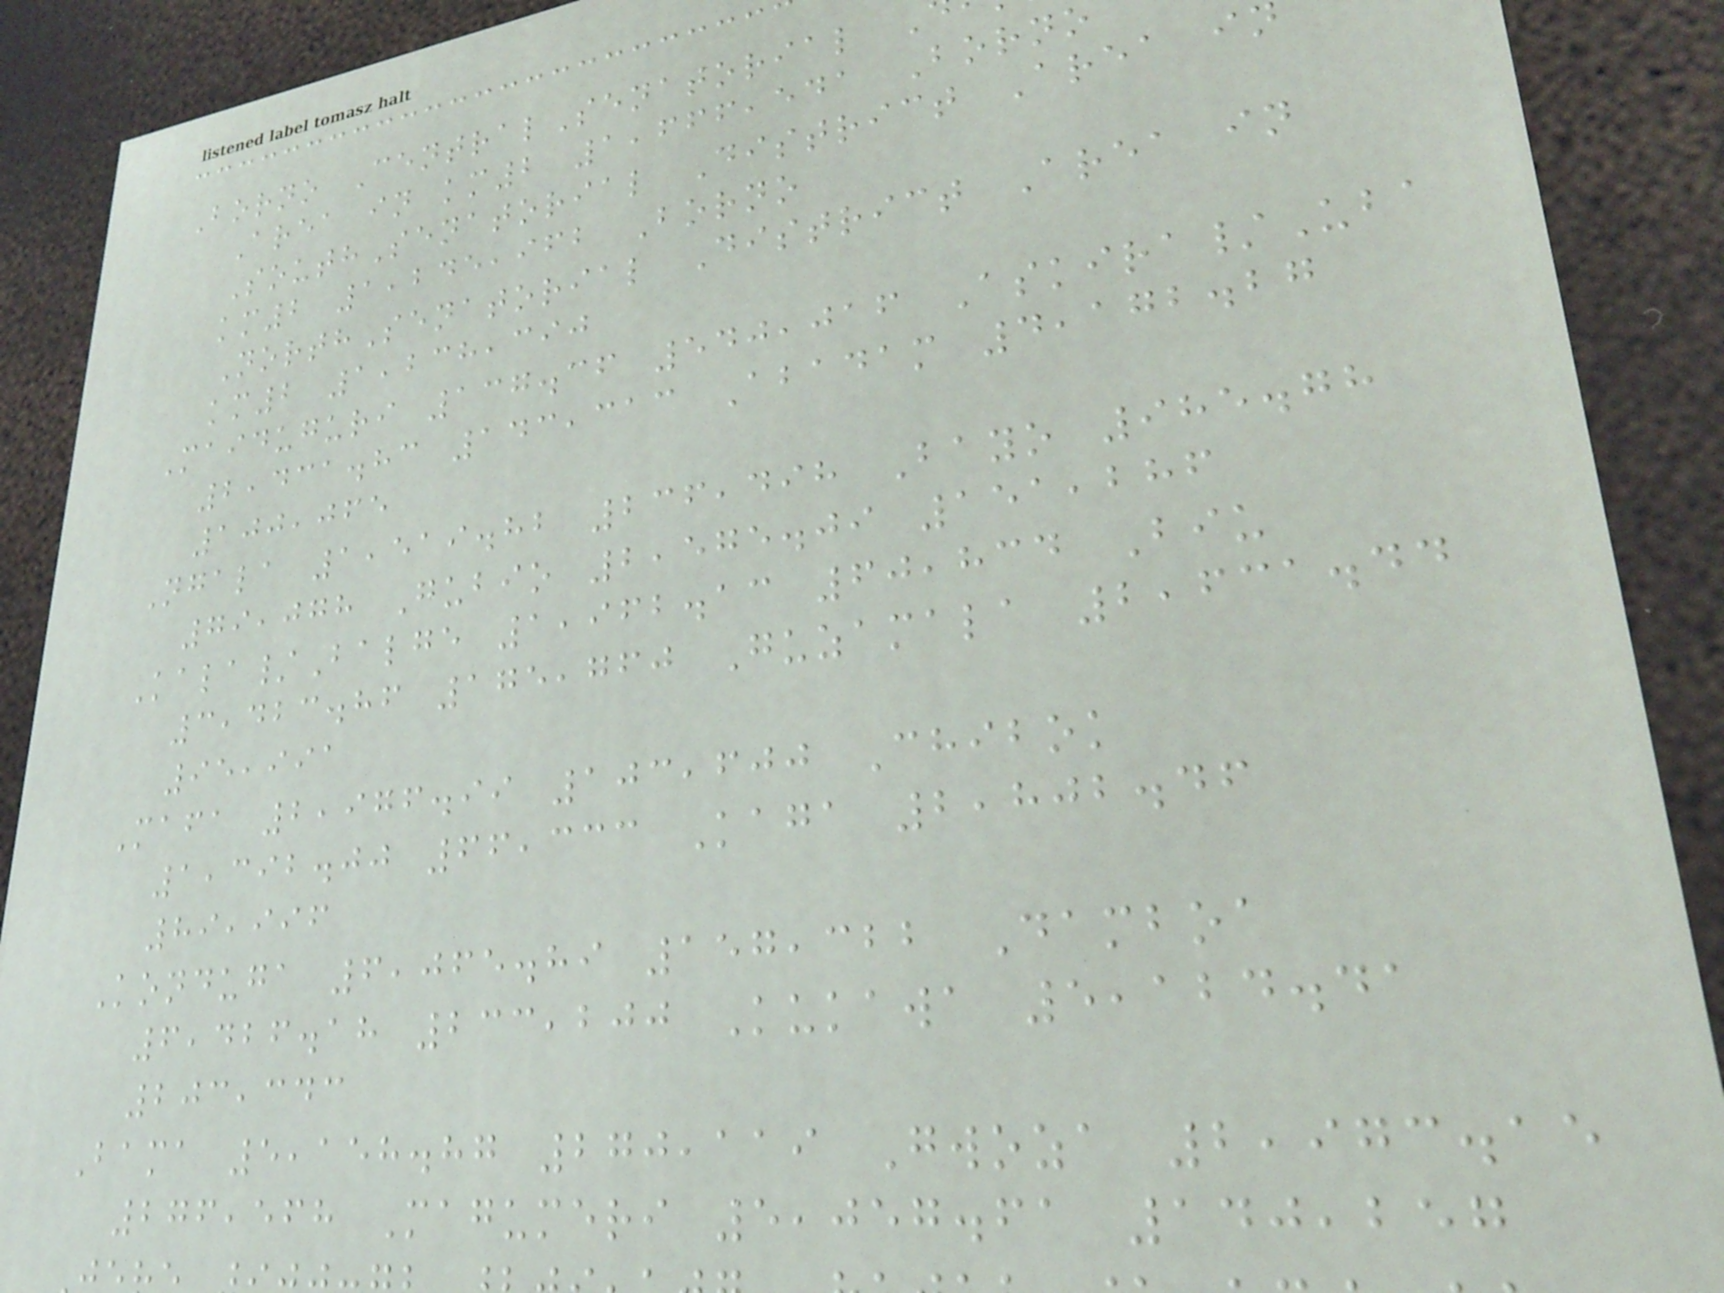Borno CentralSenatorial
Area in km2 1,666,541 Borno
SouthSenatorial District Area i
km2 1,245,962 Borno
NorthSenatorial District Area in
km2 1,238,390
Maiduguri 137.36 540,016 Askira/Uba
2,431.83 143,313 Abadam 4,172.27
100,065
Ngala 1,519.82 236,498 Bayo 985.78
79,078 Gubio 2,575.09 151,286
Kala/Balge 1,962.13 60,834 Biu
3,423.86 175,760 Guzamala 2,631.44
95,991
Mafa 2,976.99 103,600 Chibok
1,392.00 66,333 Kaga 2,802.46
89,996
Konduga 6,065.89 157,322 Damboa
6,426.18 233,200 Kukawa 5,124.41
203,343
Bama 5,158.87 270,119 Gwoza 2,973.15
276,568 Magumeri 5,057.61 140,257
